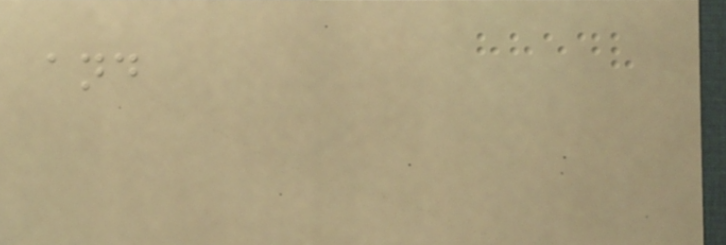and
